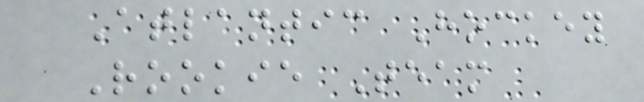Atlantic Hockey
Rookie Team
